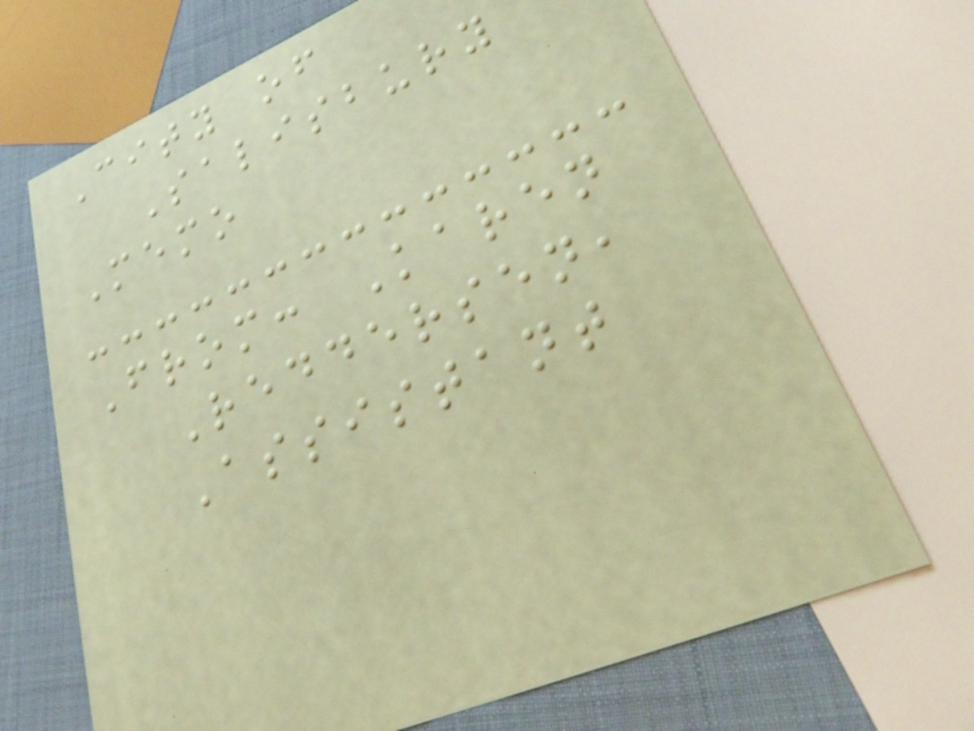City of
Salisbury
Memo
From: Karen
Reddersen,
Assistant
